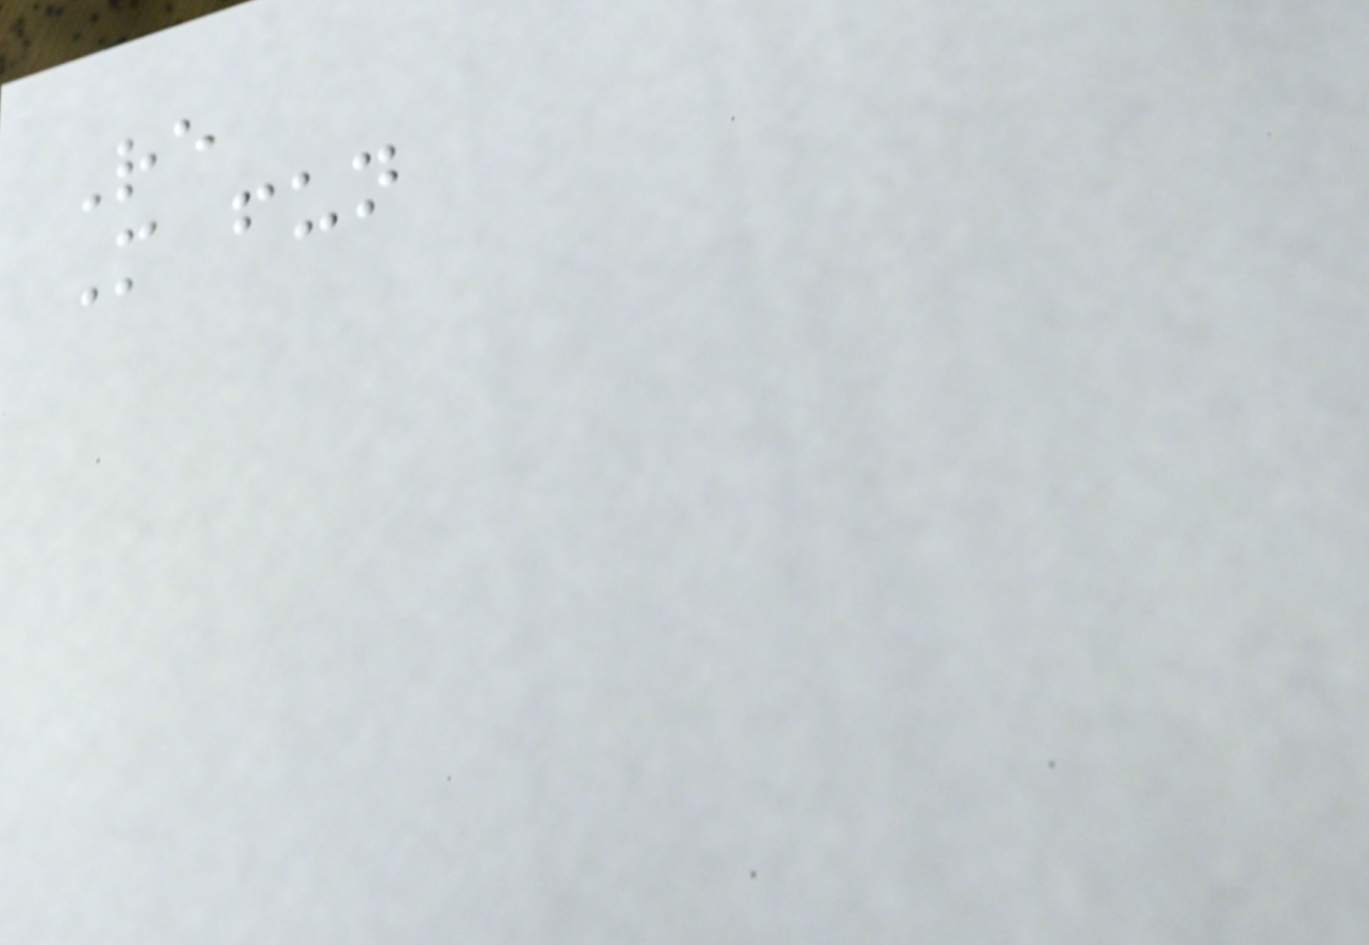Re
More fun
